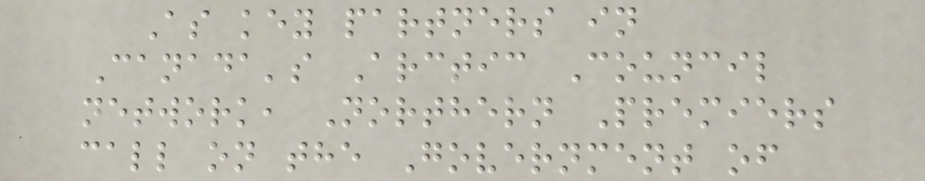As key partners in
Canada's Arctic Council
network, Northern Premiers
call on the Government of
